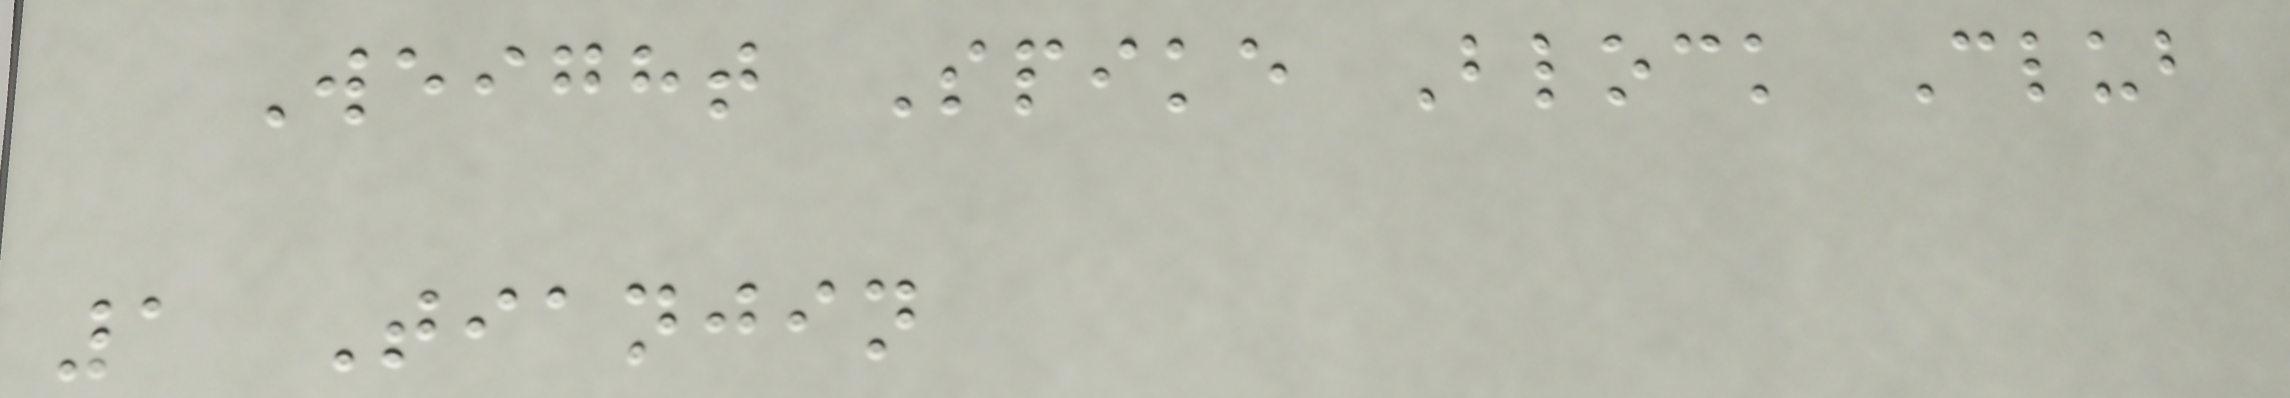Weight Spike Block Club
1 Tianjin
